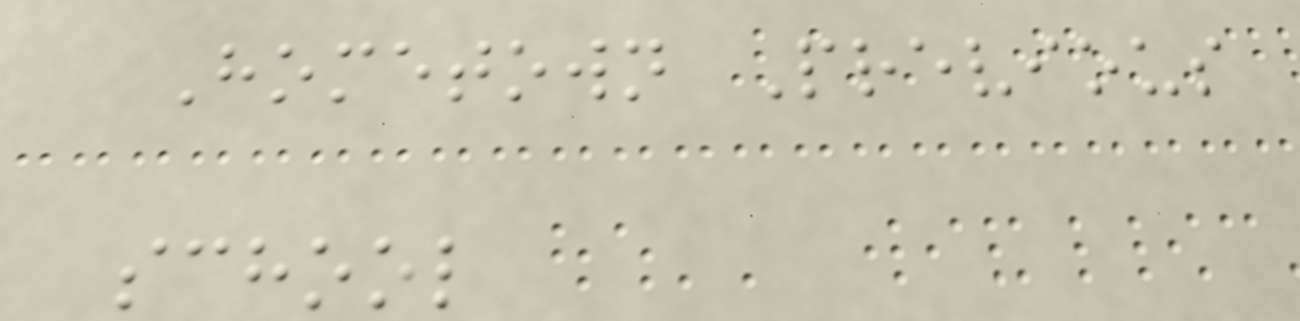Hometown Previous
school
